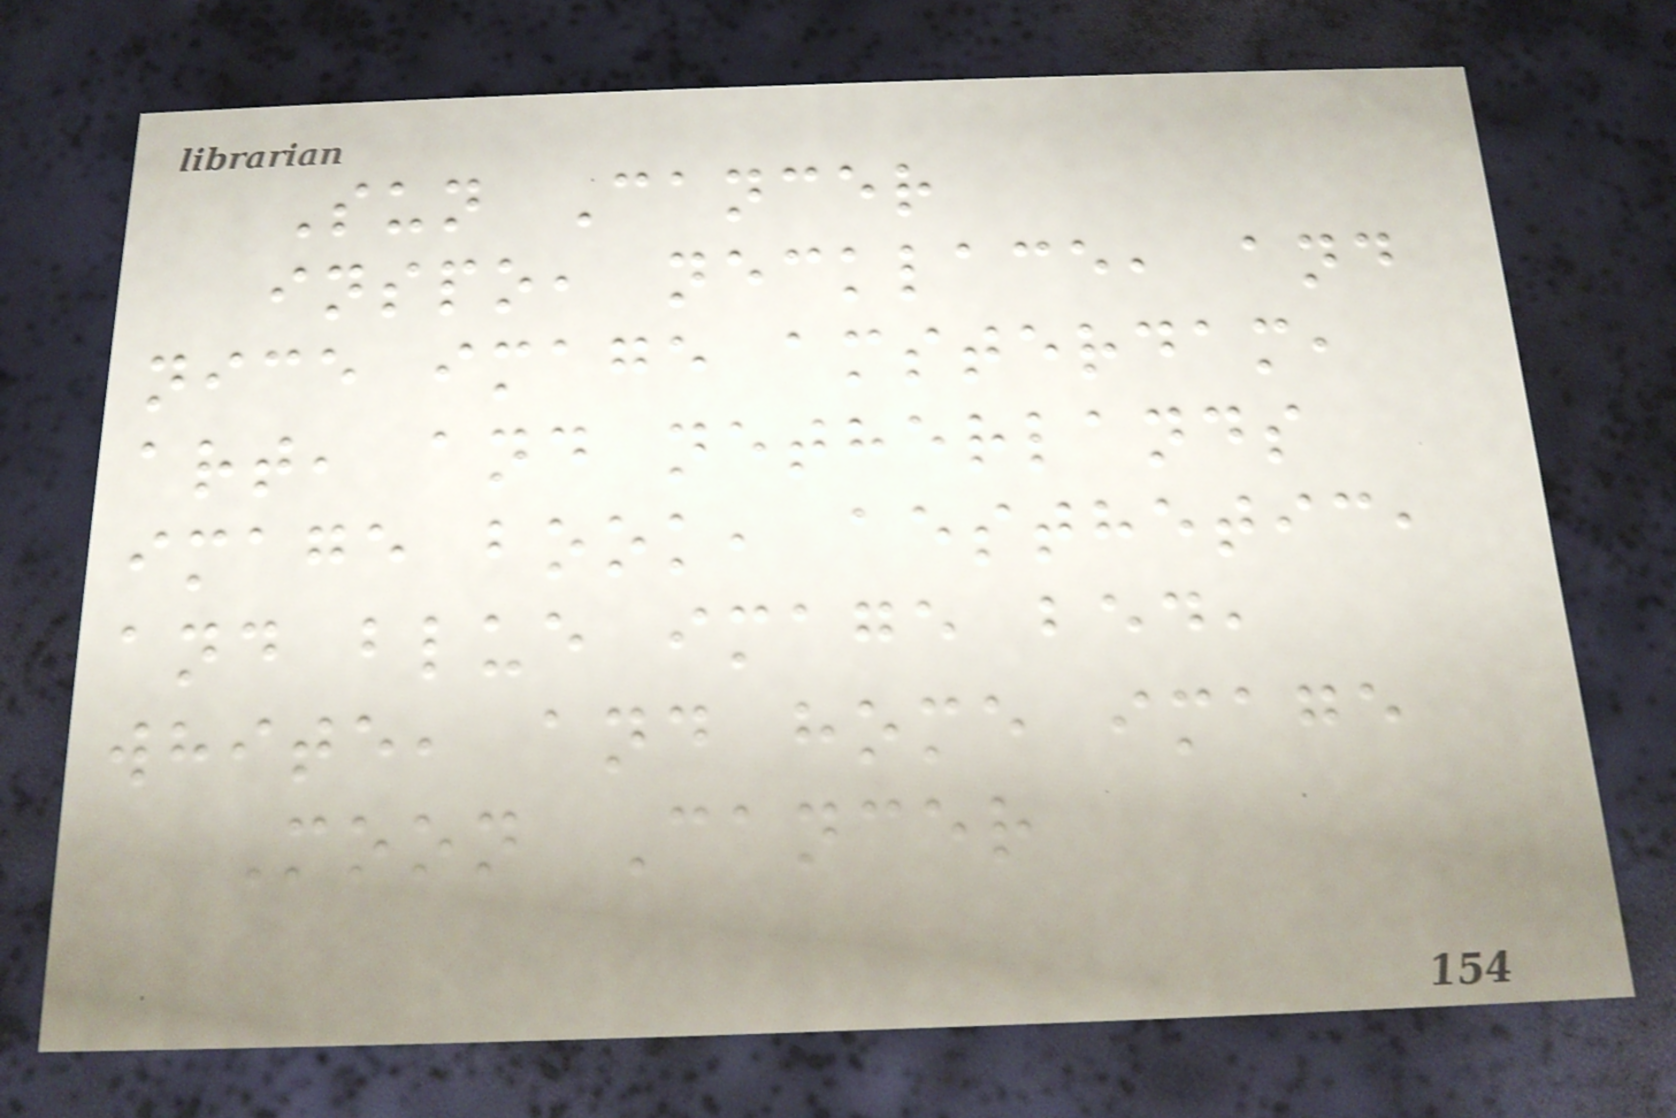Sun Cancer
inspo, necklace, and
nice image amsterdam,
art, and netherlands
image book, aesthetic,
and blue image bed,
white, and home image
Moon Cancer
